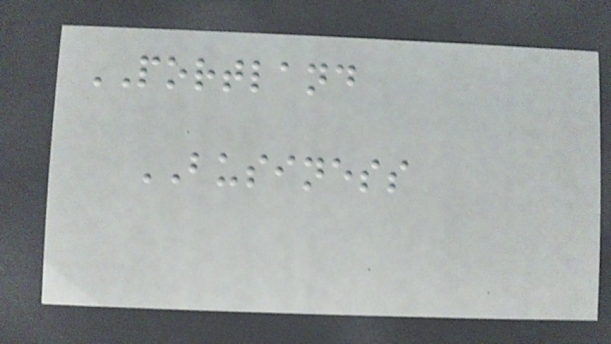PORTLAND
BUSINESS
